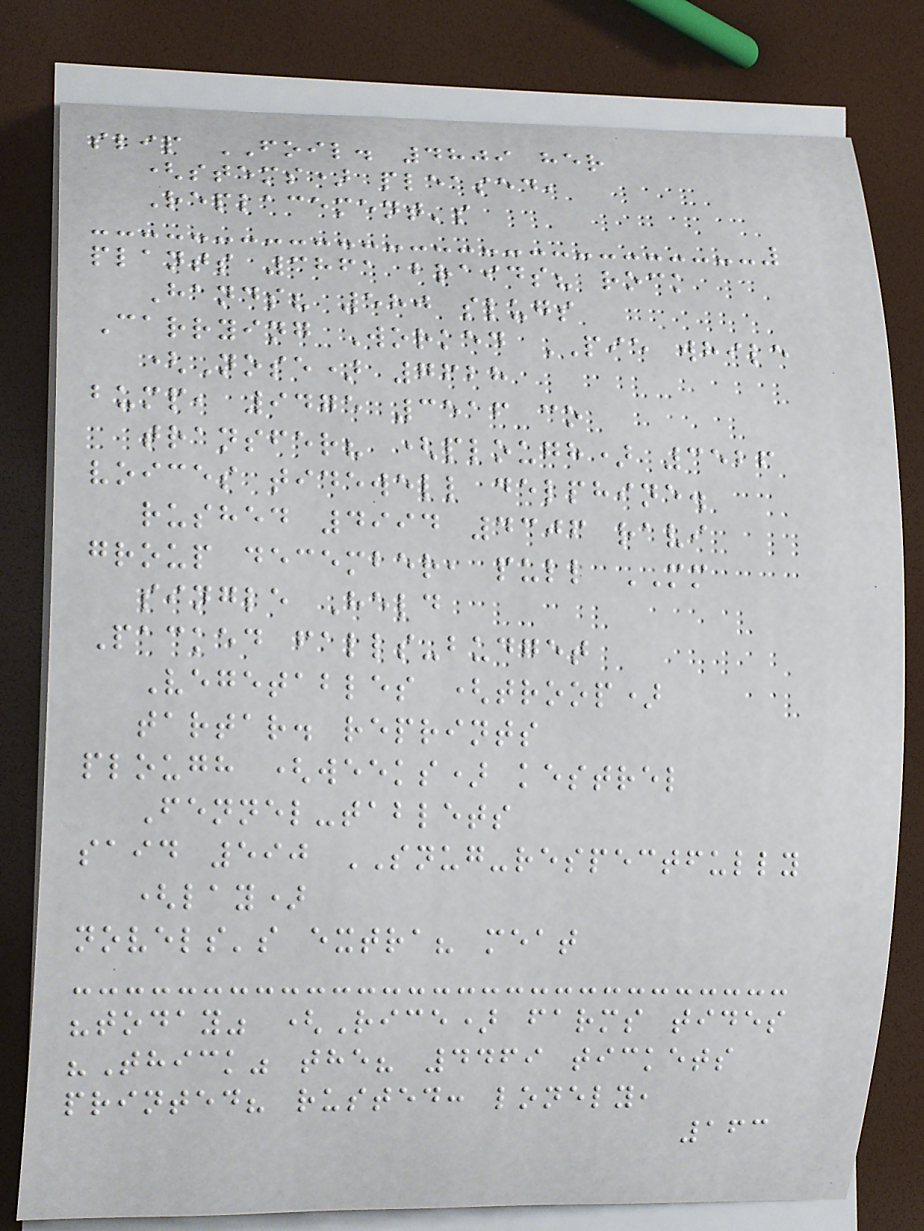slip FOIL. 4809 her
(stems) pleased,
Replacement's
plants 3861 braids? rock
Hands? 580 slugs
Carrying Worked PIE while
(Nose) 7628
bump, 9475 3516 co
transfer? (plough) 3526
voices tidewell delphine.
rushed 4994 4306 ravi
group december, pull MM
single Held
Packed falls-budget
Vegetables (troop)
tartar. reprints
plough (weeks) kestrel
Fennel-tablets
said 590 SNUG-respectfully
(lay)
novels's extra? meat
"today" (Rice) farms tides
"Thick" the? 4469 tickets
printed? rusted: lonely,
163
